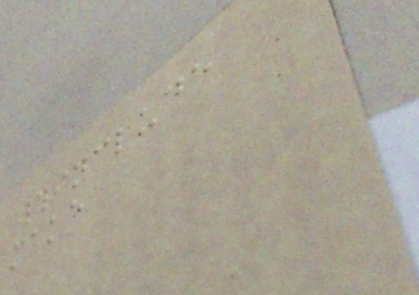#include
make
